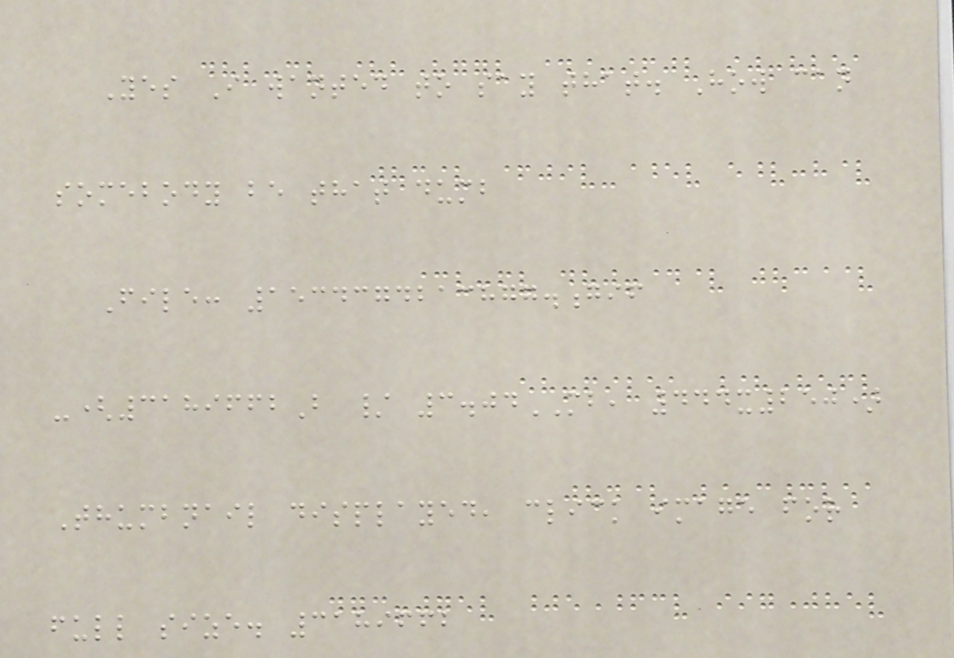Yes I wanted to say that. How can
somebody be that dumb
File: 1534374213877.gif
-(3189662B / 3.04MB, 444x250)
Thumbnail displayed, click image for
full size. 3189662
